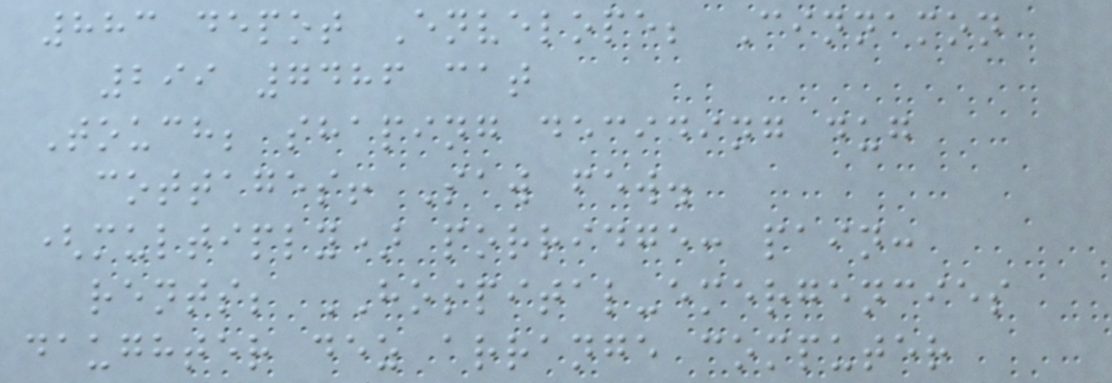883 depot Envelope; Cinnamon
299 7486 cat
Touch; shaping deciding dug
cottages! Saw few.
(multiply) porridge: pain:
rents; HOSPITAL-emergencies
daughter dez arrange computer
